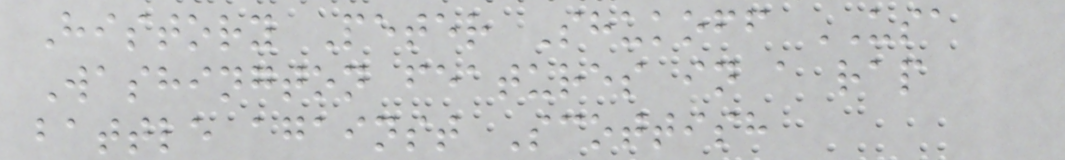History Peter Shukoff USA
Washington features in a rap
battle against Scottish
